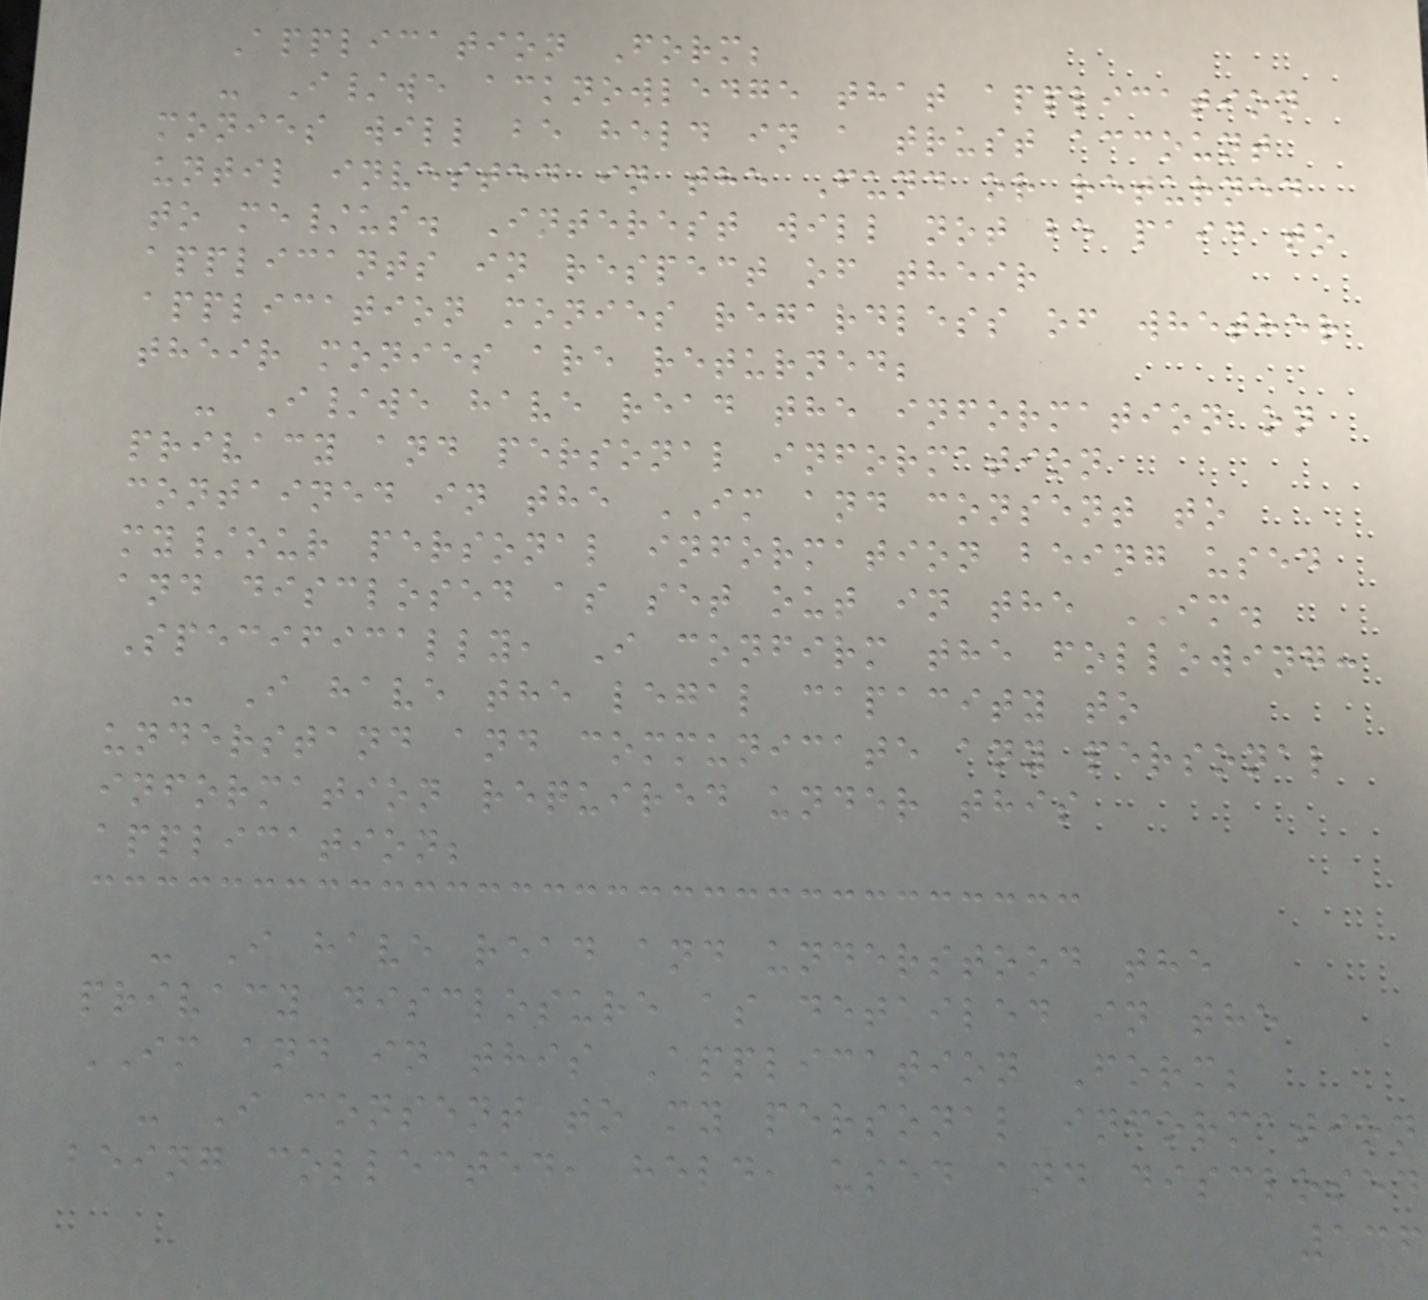Application Form;
- I/we acknowledge that application
monies will be held in a trust account
until invested in the Fund or returned
to me/us. Interest will not be paid to
applicants in respect of their
application monies regardless of whether
their monies are returned;
- I/we have read the information on
privacy and personal information
contained in the IM and consent to
my/our personal information being used
and disclosed as set out in the IM.
Specifically, I confirm the following:
- I have the legal capacity to
understand and communicate any personal
information required under this
application;
- I have read and understood the
privacy disclosure as detailed in the
IM and in this Application Form;
- I consent to my personal information
being collected, held, used and disclosed
136
